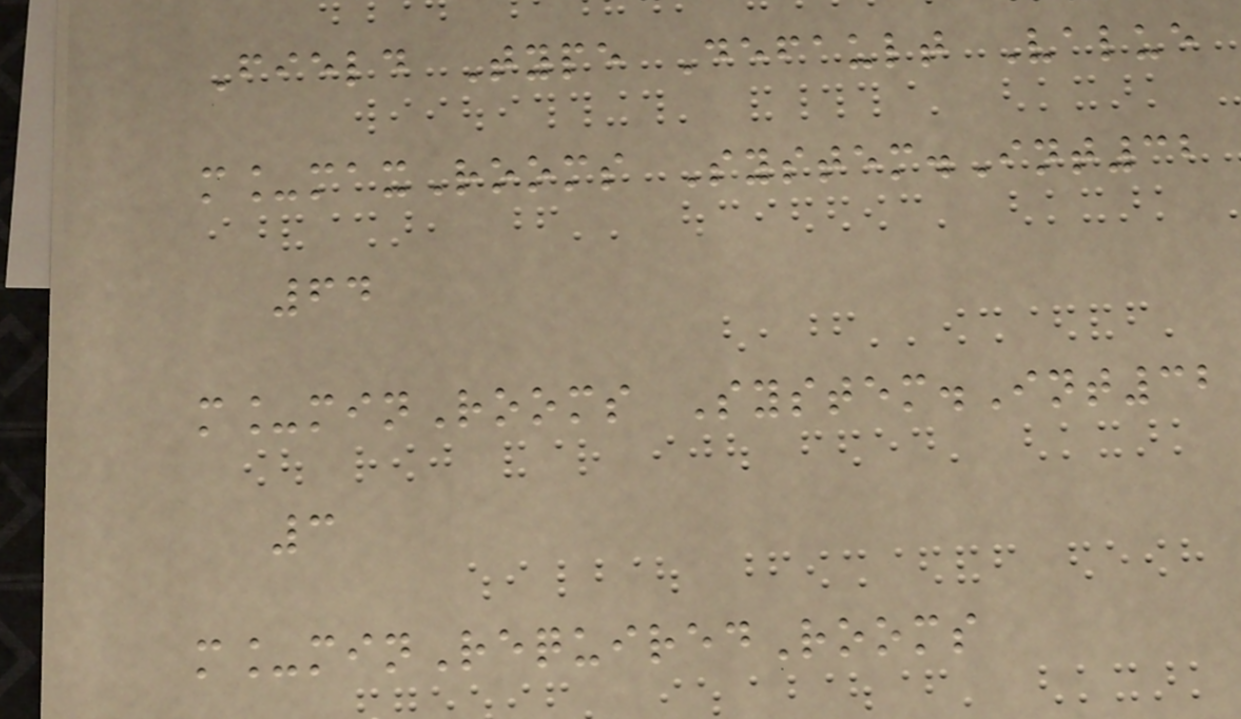Field Type Default Value
m_maxRooms System.Int32
64
m_minRooms System.Int32
3
m_minRequiredRooms
